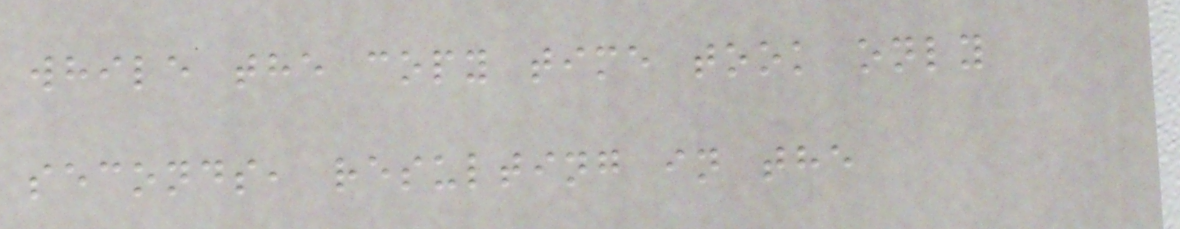while the copy time took only
seconds, resulting in the
